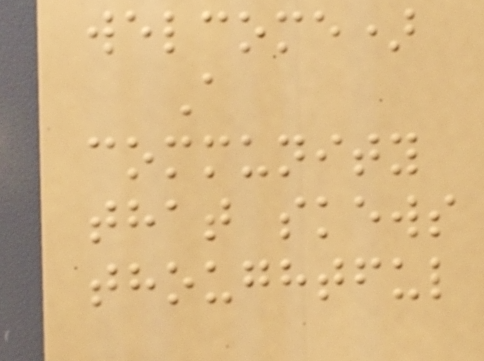welcome)
A
community
that skews
thoughtful
